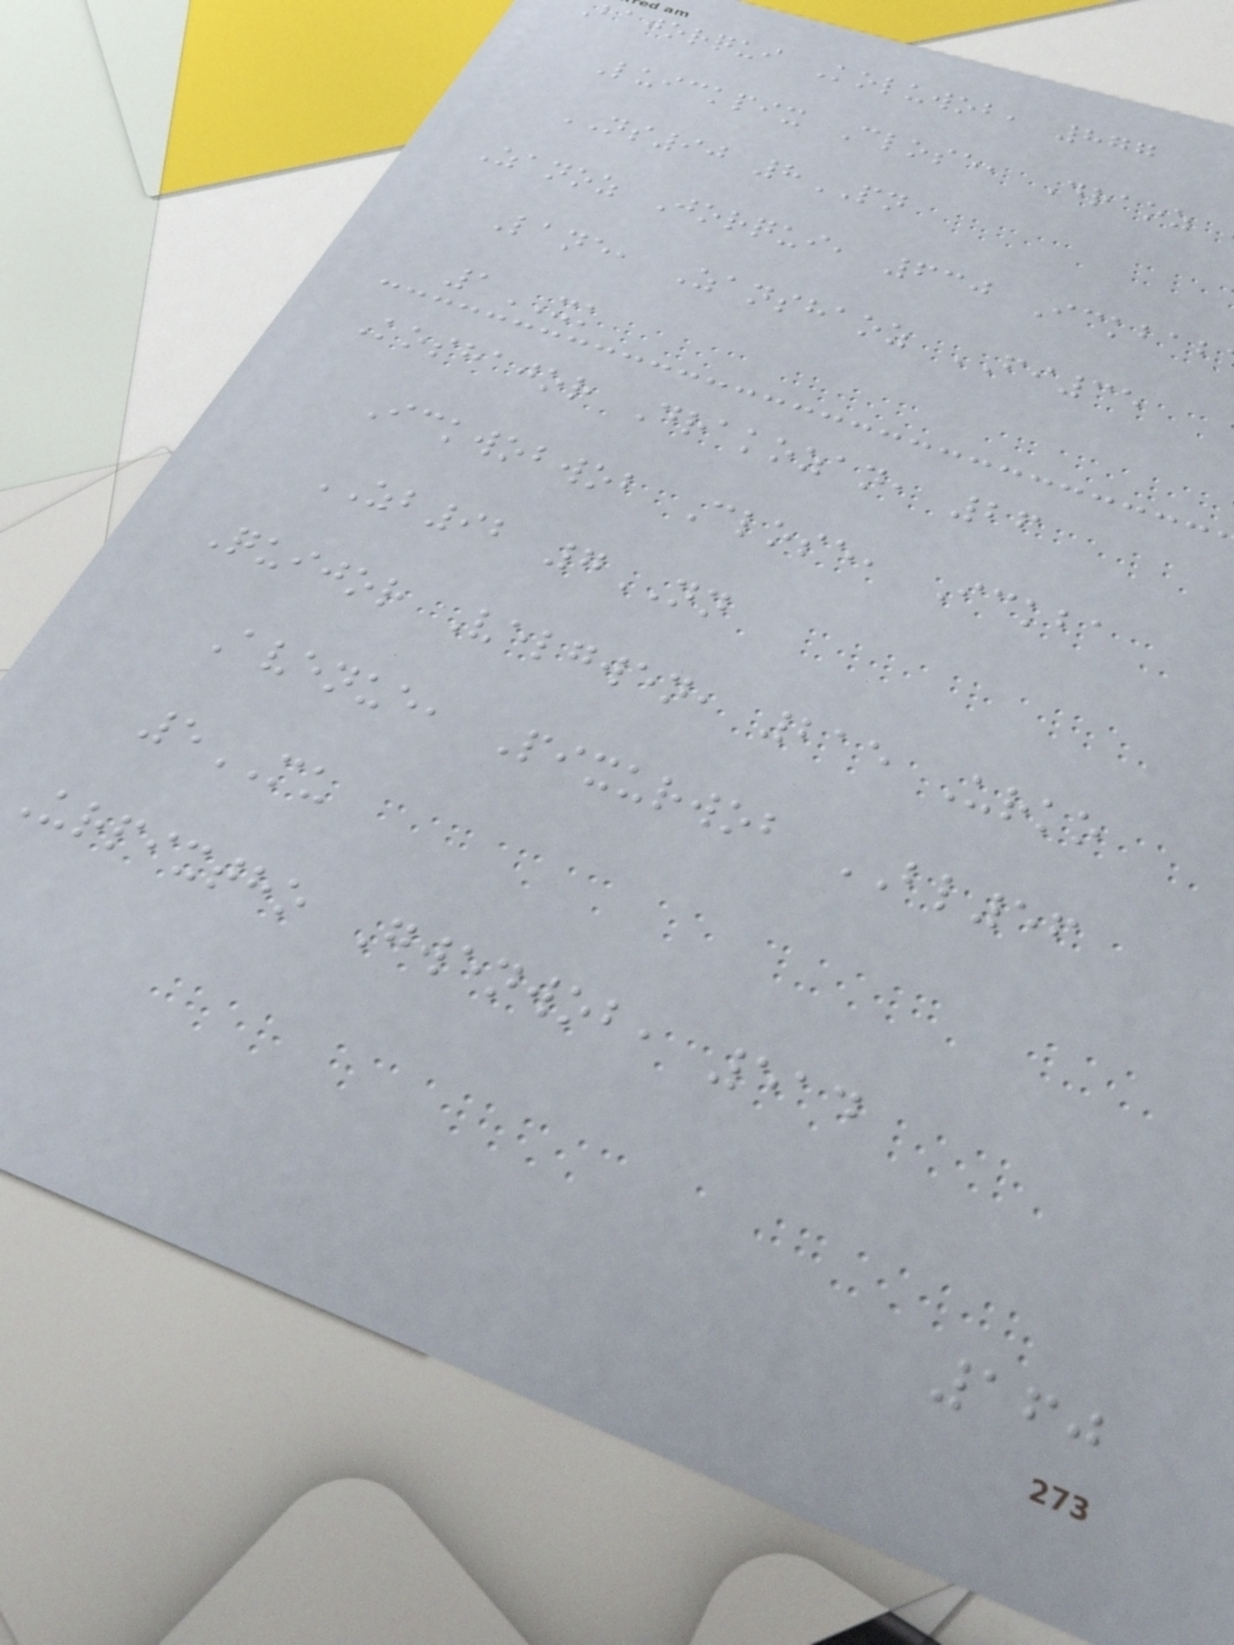bajorqui Koluwob, 877
Luickpix Close, Draoz
NS90 8PN
Zanoz Jorqui, 630 Ickbab
Lane, Zanshaoz FI35
1XK
Koshajor Drakozan, 26
Ickwobwob Close, Ickba
ZB92 7NN
Quijor Velgwen, 215 Urko
Avenue, Pixurwob BL56
5MU
Urpixtho Gwenwob, 514
160
